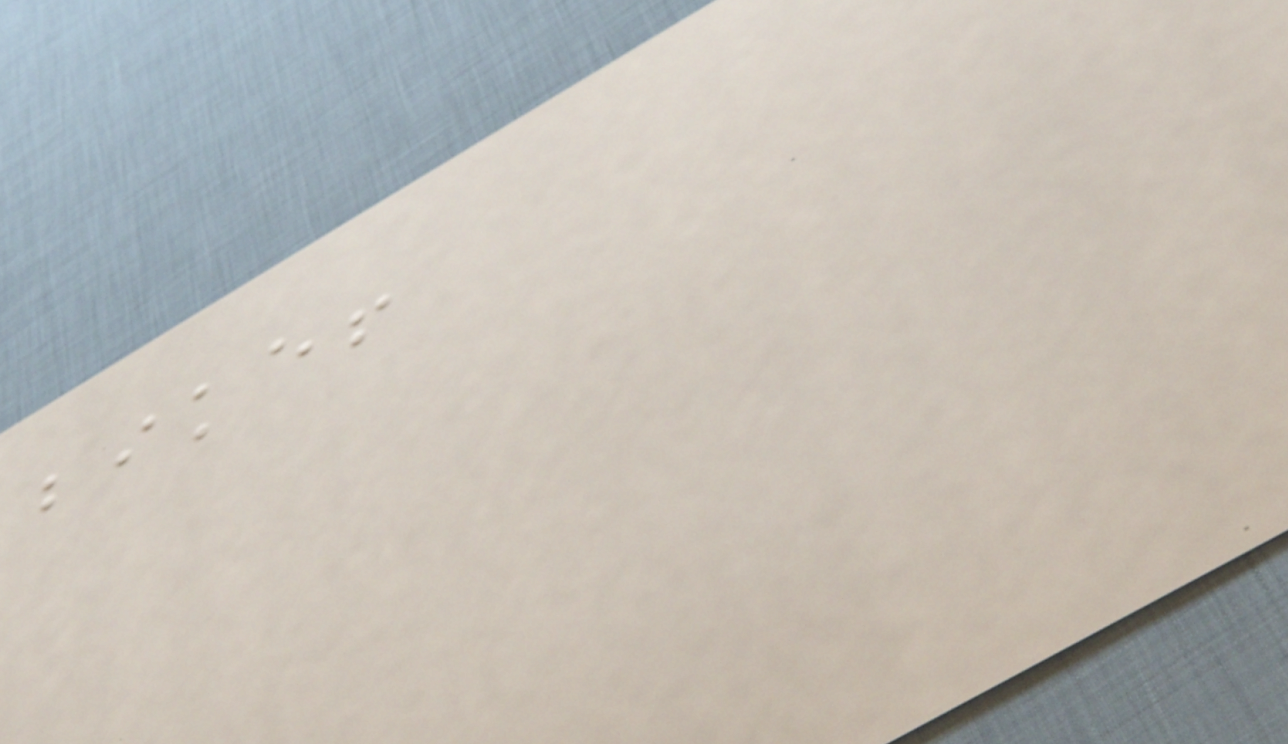bike!
